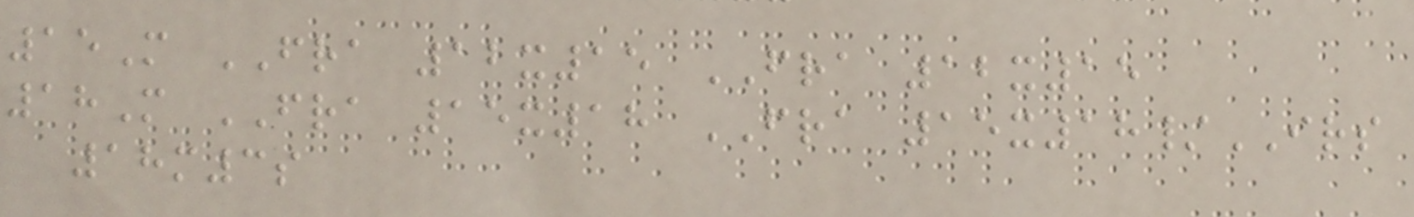15M FRA 12x15 FRA 12x15
18M FRA 15x18 FRA 15x18/IRS
18m3s
